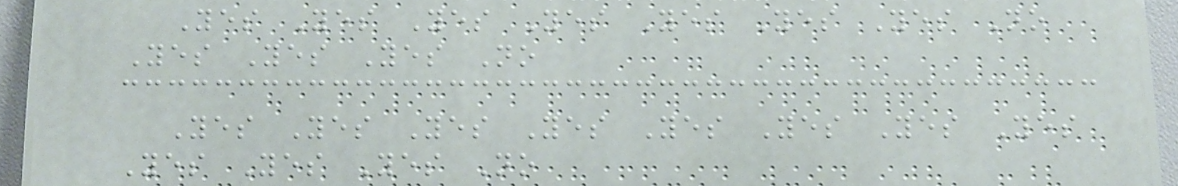Yes Yes Yes Yes Yes Yes Yes No
Yes Yes Yes No
Yes Yes Yes Yes Yes Yes Yes Yes
Yes Yes Yes No
